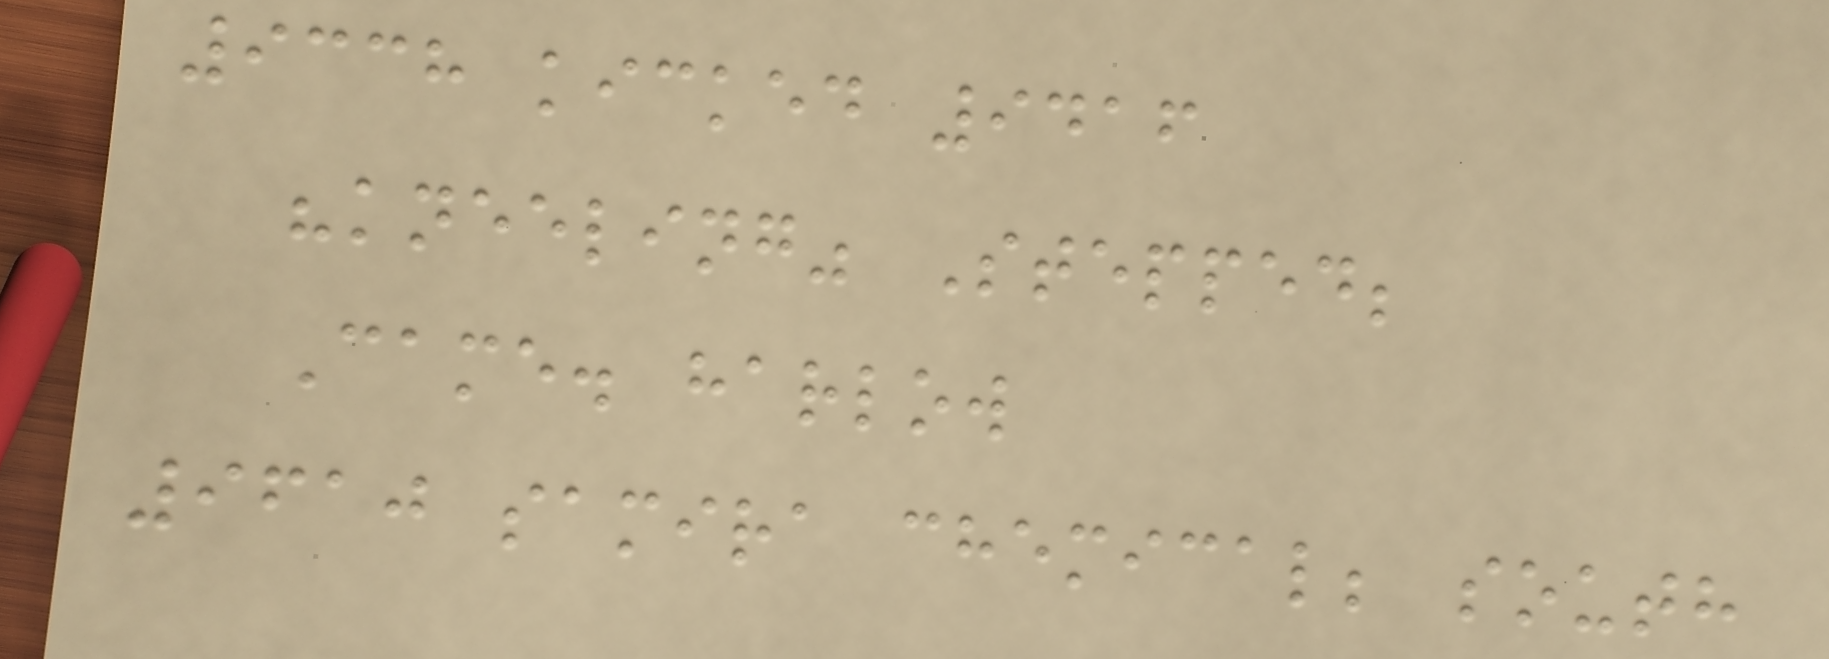9338 kicked 9416
"kneeling" Stepped;
Came. harlow
9610 samira chemical; south
